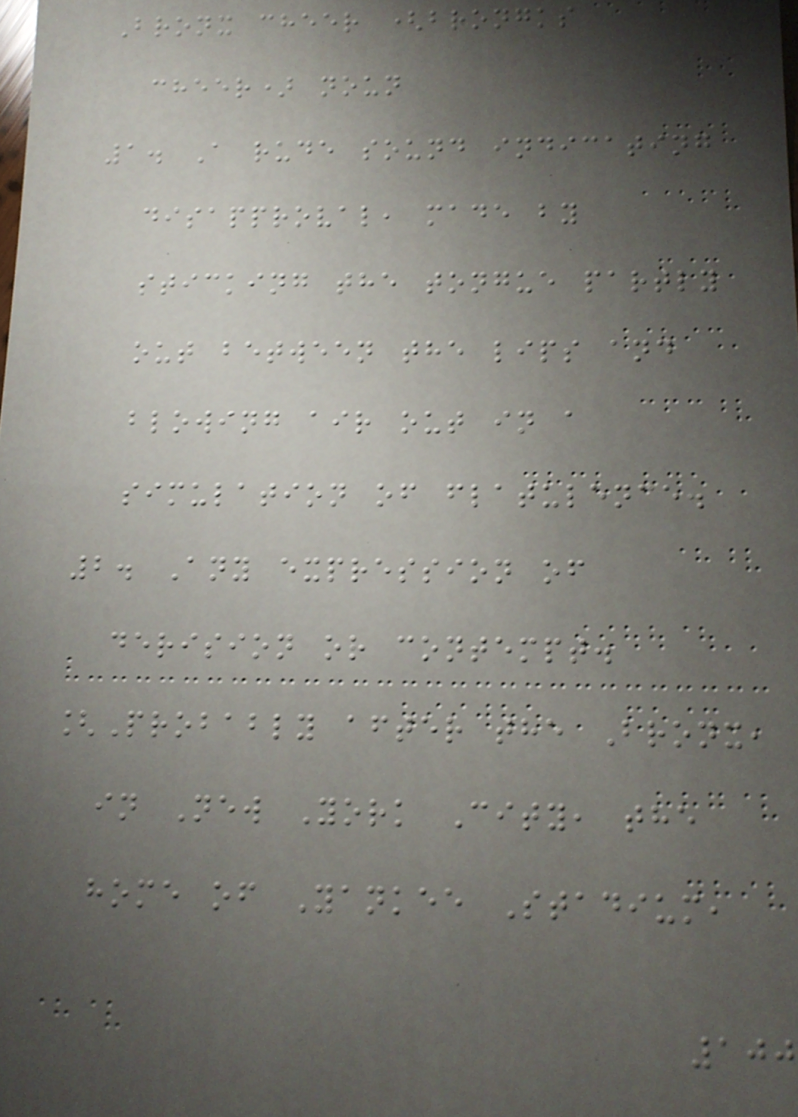Bronx cheer (brongks
cheer) noun
1. A rude sound indicating
disapproval, made by
sticking the tongue partly
out between the lips and
blowing air out in a
simulation of flatulence.
2. Any expression of
derision or contempt.
[Probably after the Bronx,
in New York City, the
home of Yankee Stadium,
100
